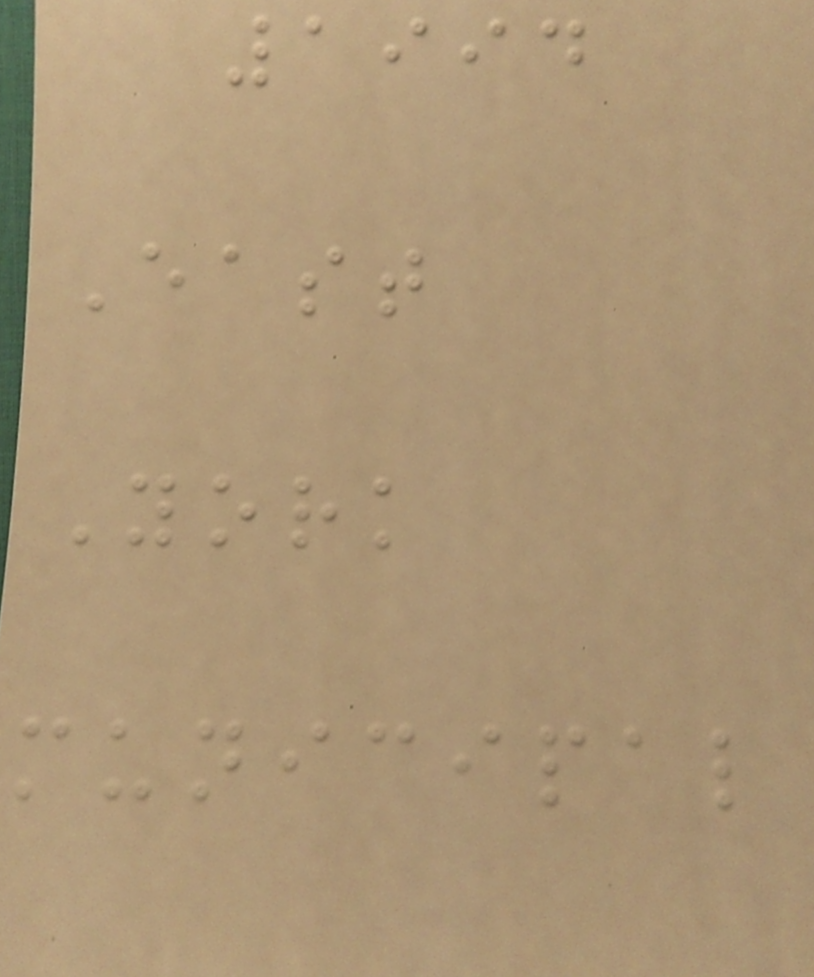1994
East
York
municipal
